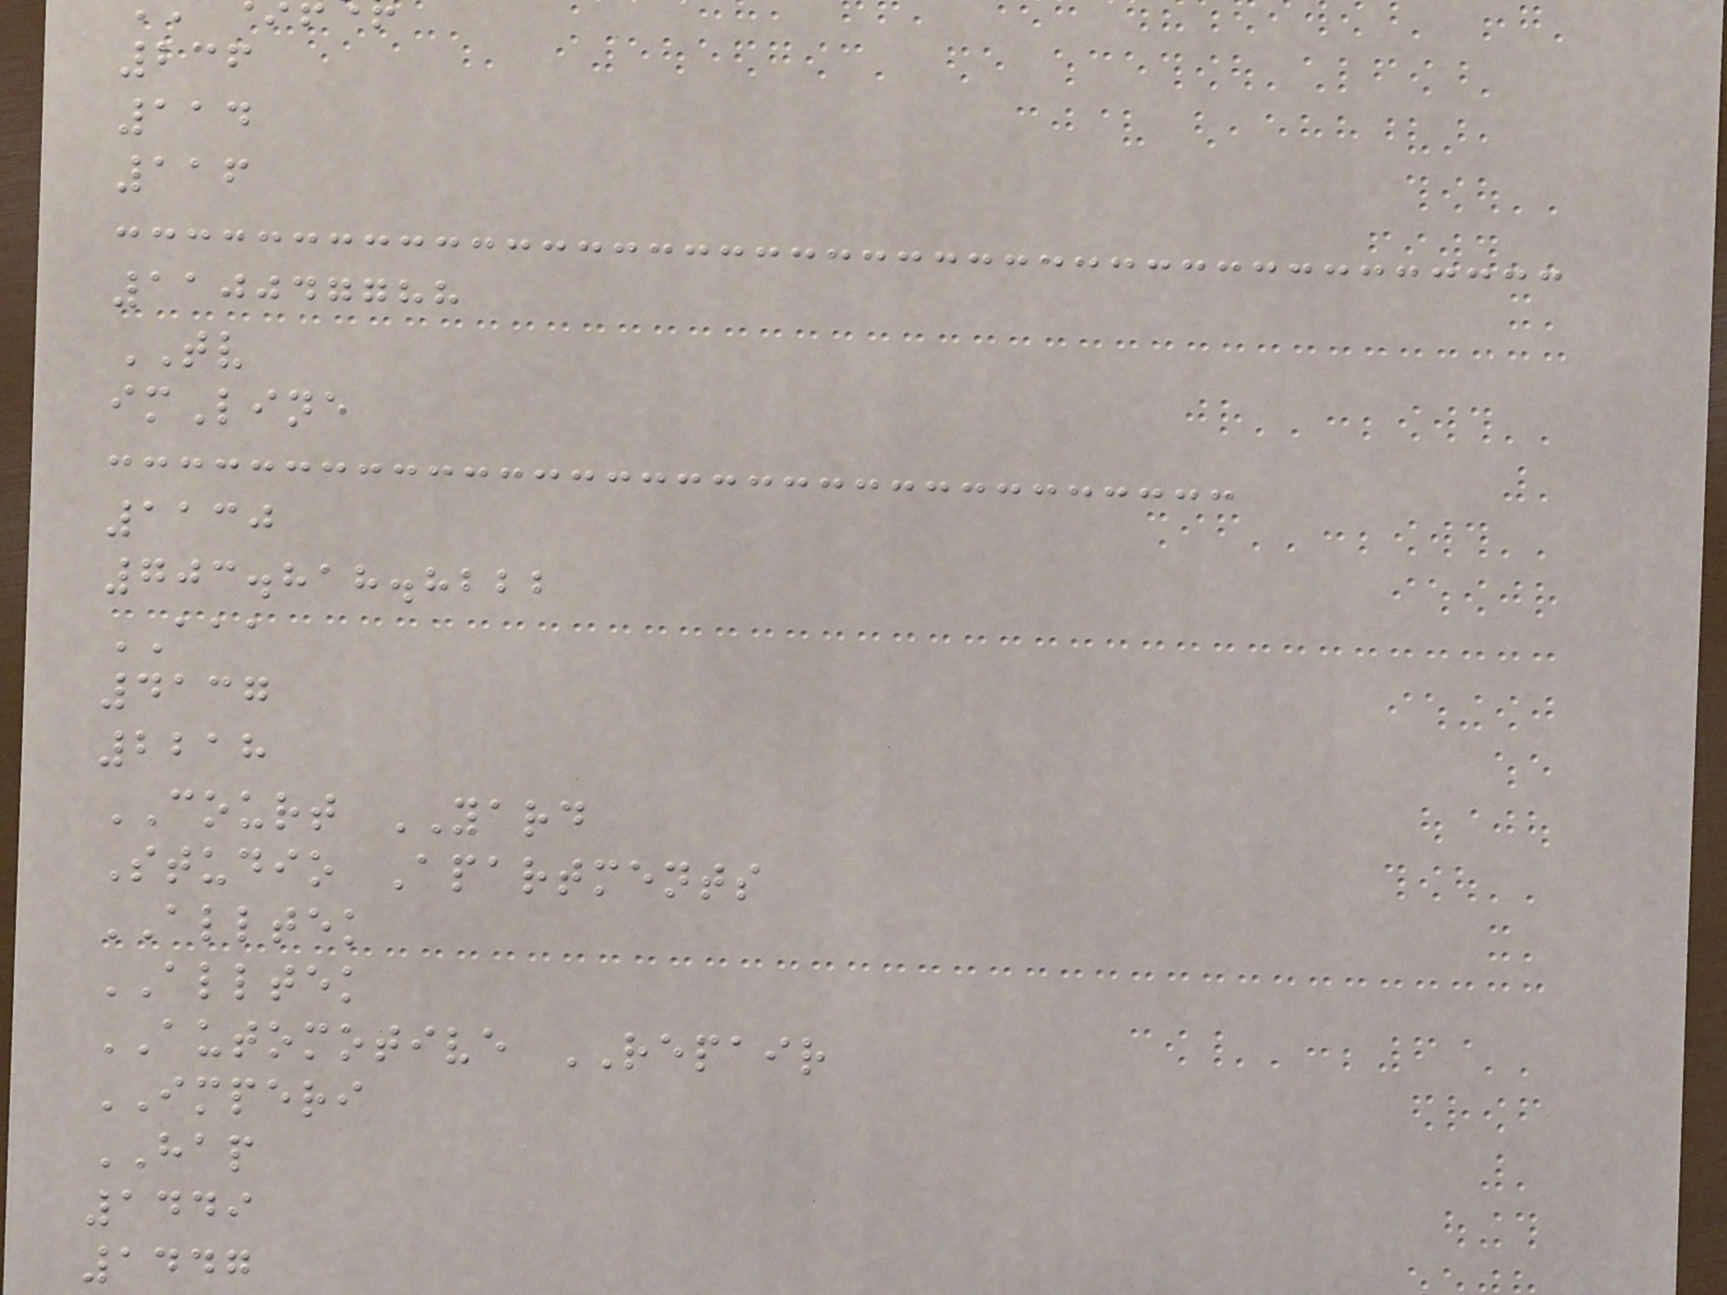236
114
116
110047788
TV
imLine
1130
703.818.8222
AAA
4137
2218
COURT YARD
Studio Apartments
ALLTEK
ALLTEK
AUTOMOTIVE REPAIR
IMPERI
HAP
1449
1447
